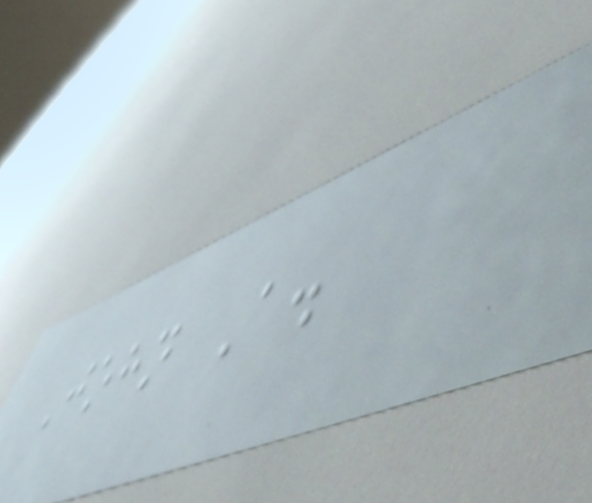John A.
